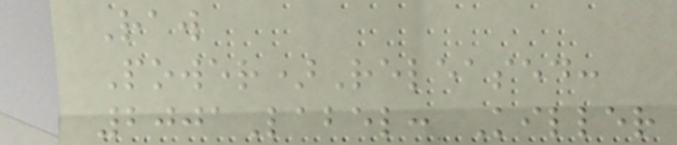Raw
Power)Released:
2001Label: Killer
